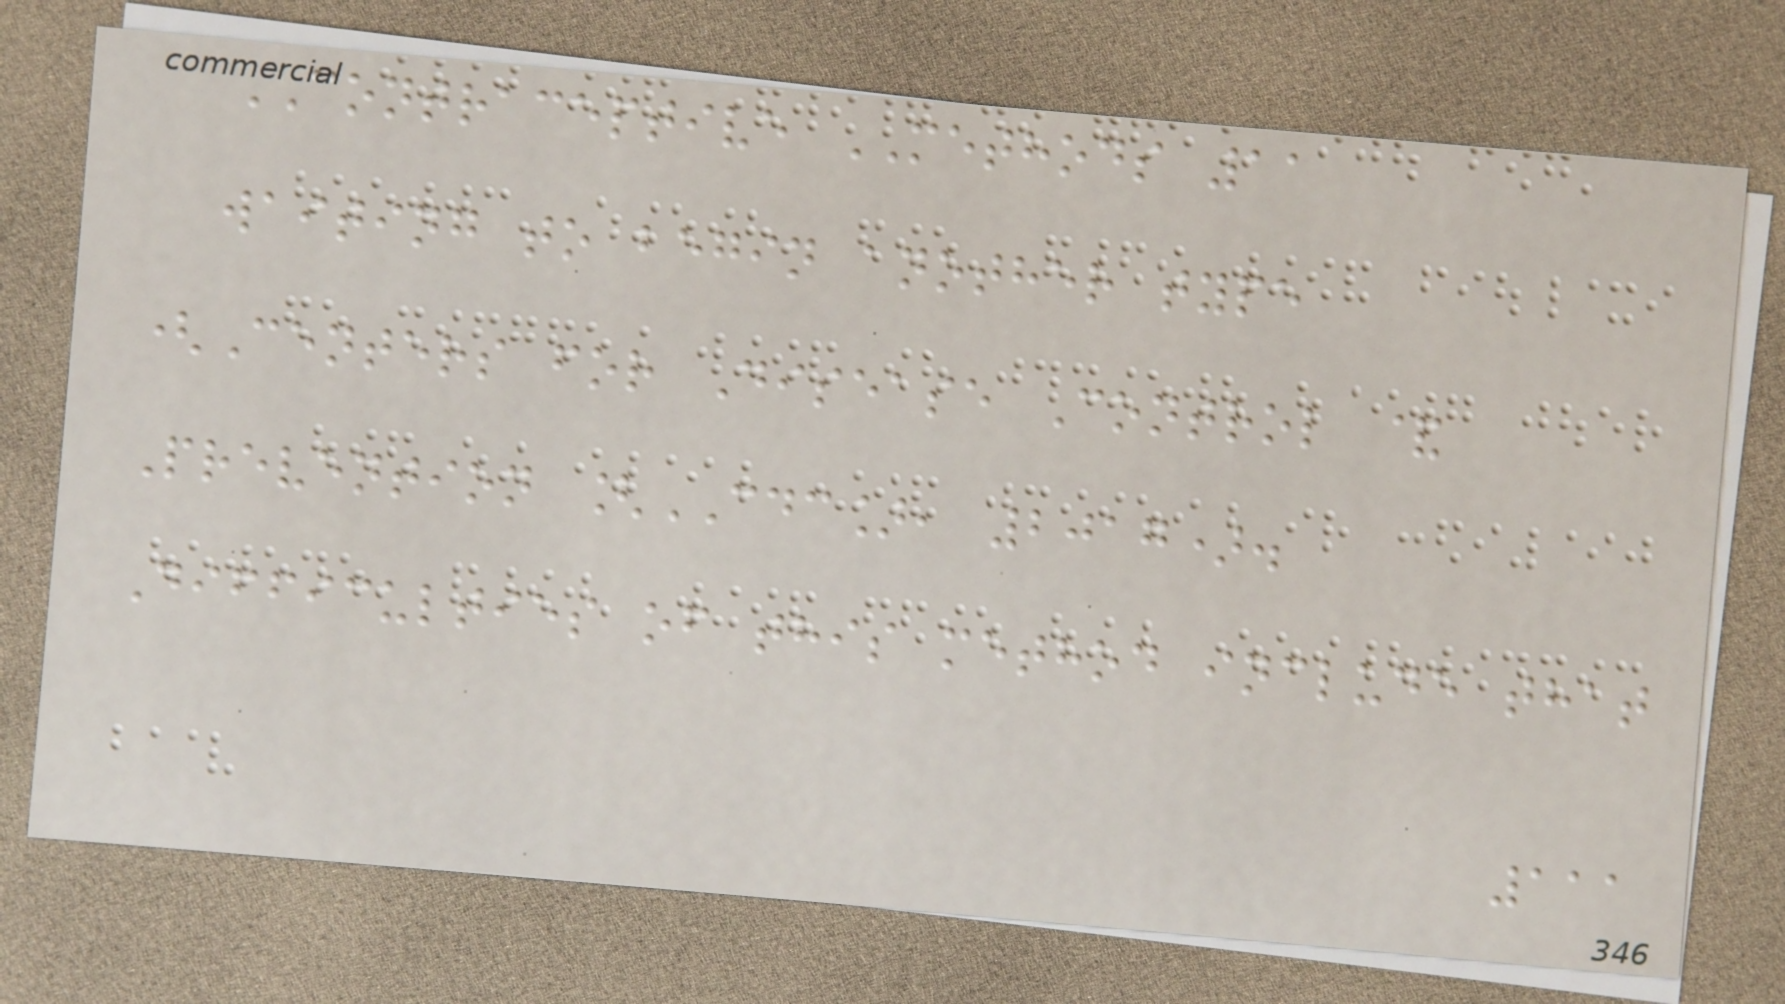CONTRACEPTIVE METHODS 11
waiting to begin another type
(Centers for Disease Control &
Prevention [CDC], 2017).
Difficulties of this method include that
111
